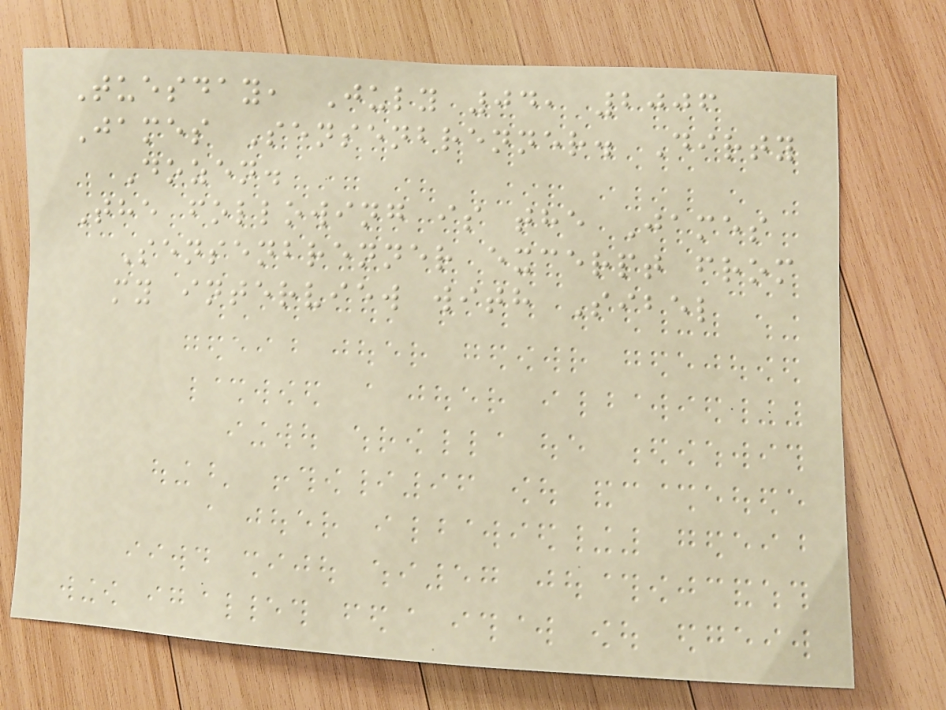Tuesday, July 04, 2006
James Sensenbrenner. Dirty
Dozen.
The following is the James
Sensenbrenner excerpt from
my interview with Sibel
